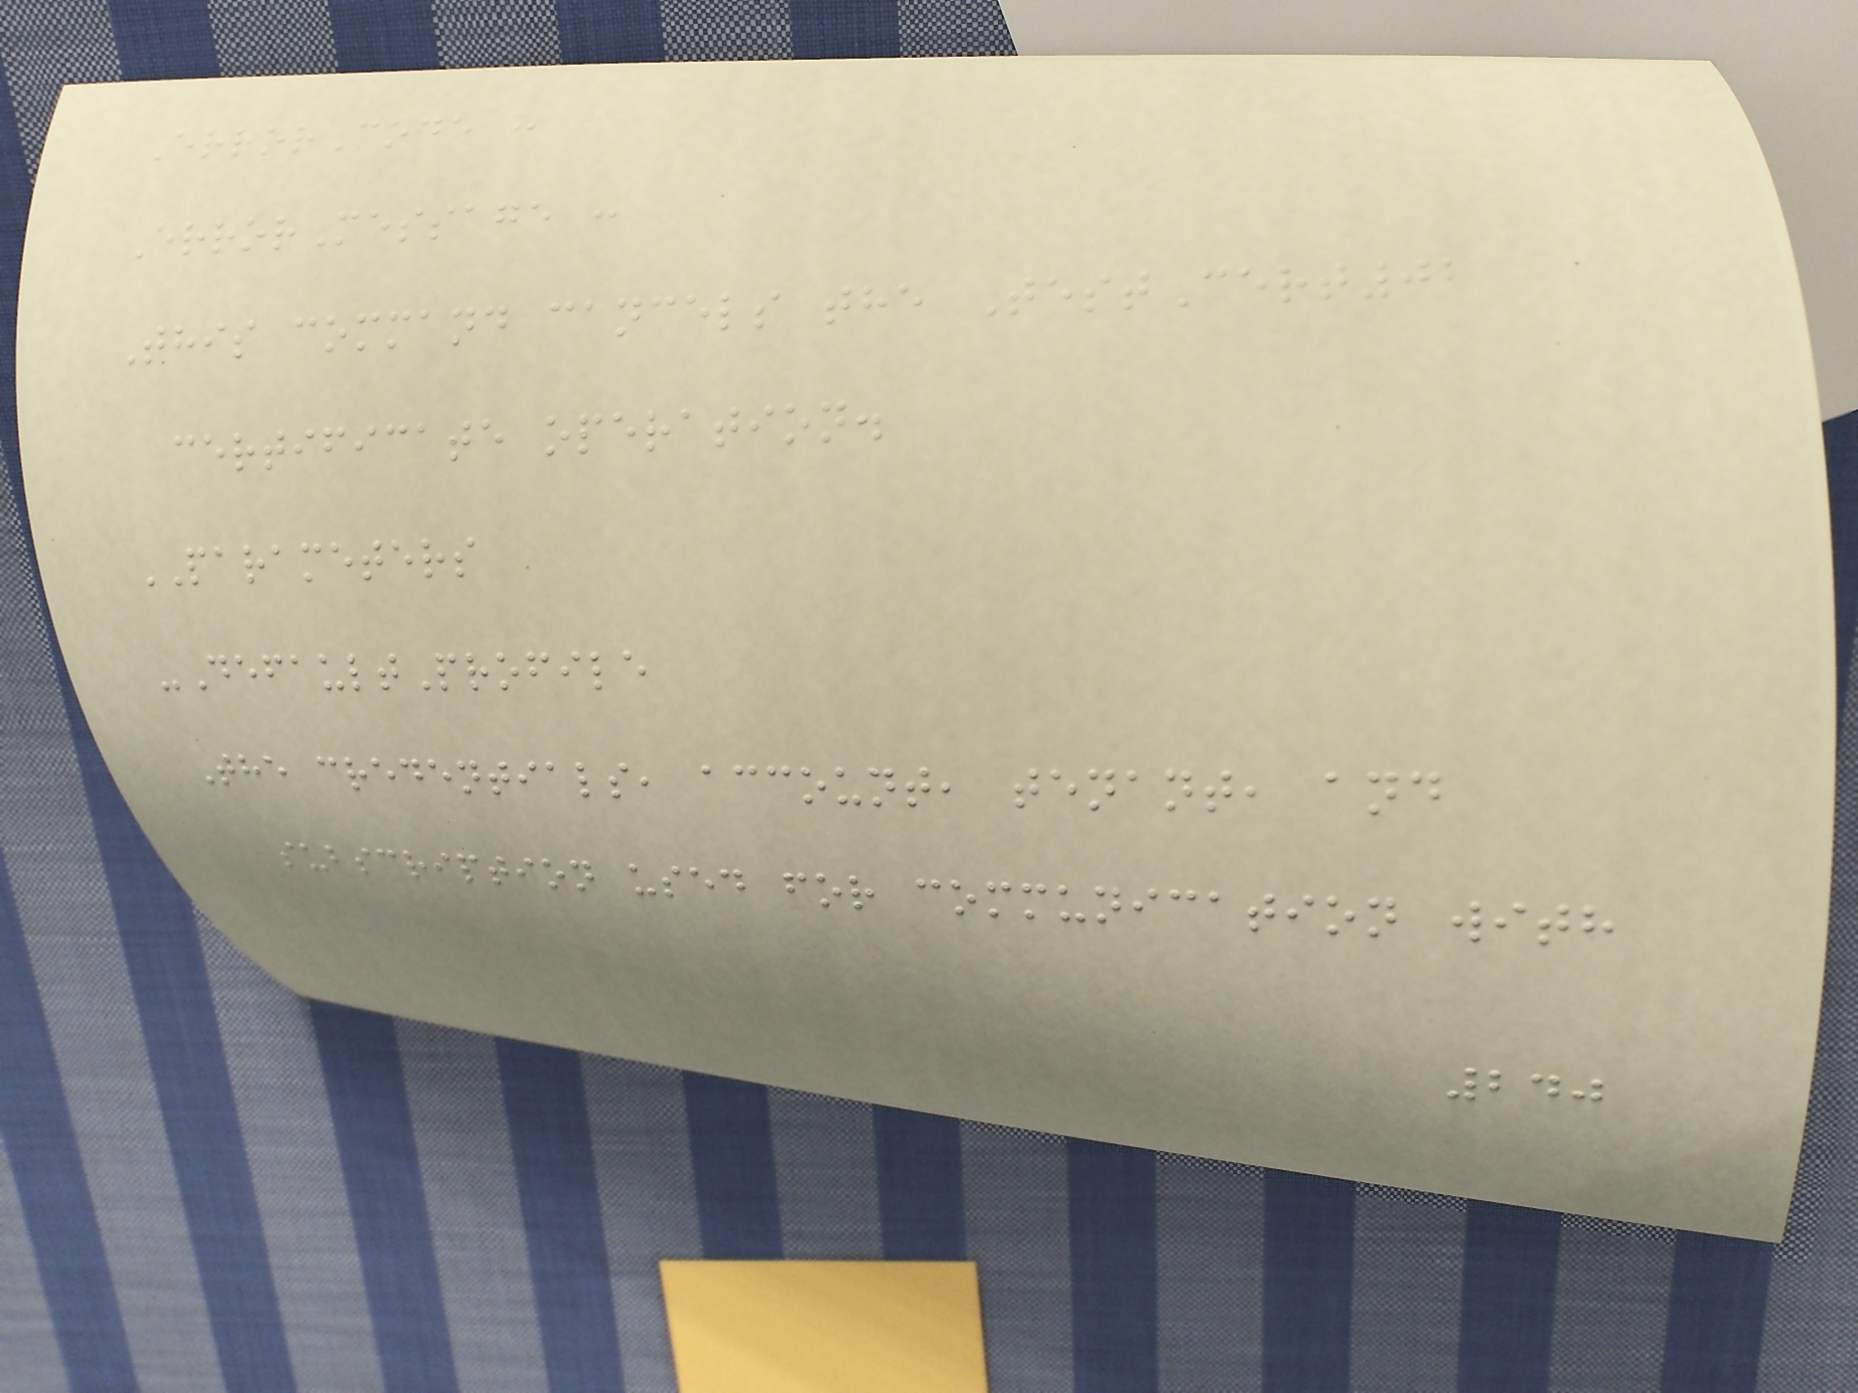ErrorCode :
ErrorMessage :
This command cancels the TestCert02
certificate operation.
PARAMETERS
-DefaultProfile
The credentials, account, tenant, and
subscription used for communication with
240
